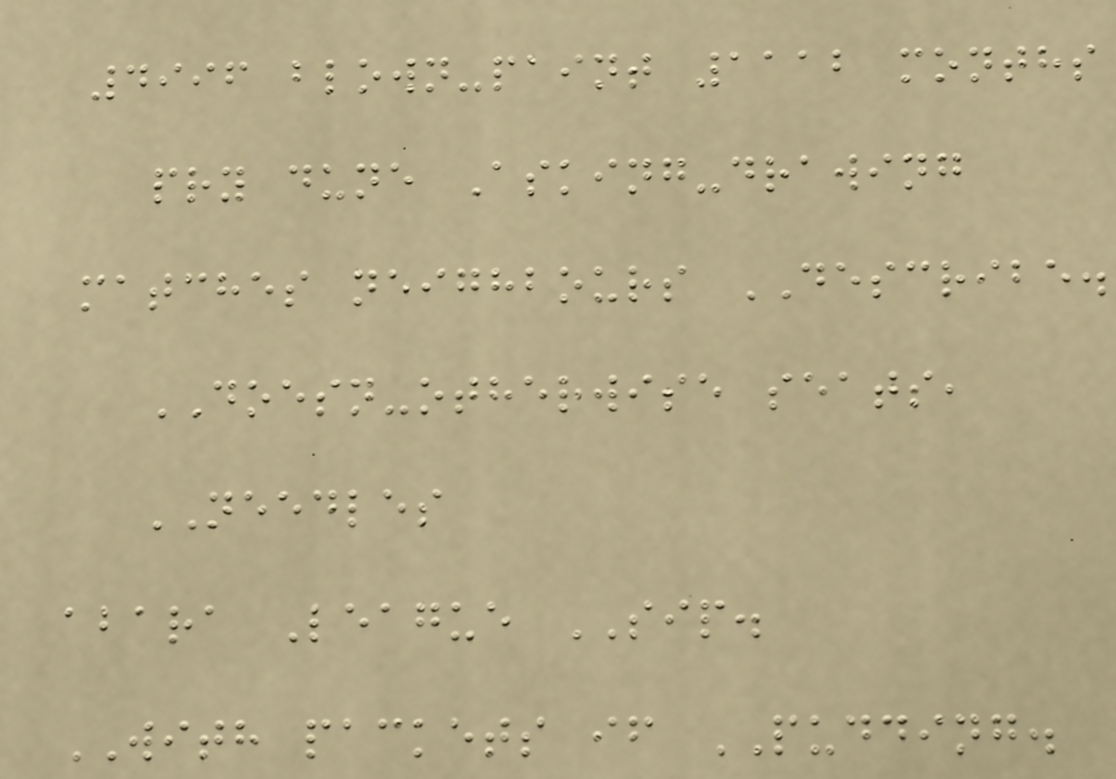4996 blown-paint 1112 months
pry dune Asking-drawing
matches neighbours DESCRIBE.
DOESN-otherwise seats,
NEEDLES
abara League SIP.
WITH packets if PUDDING.
